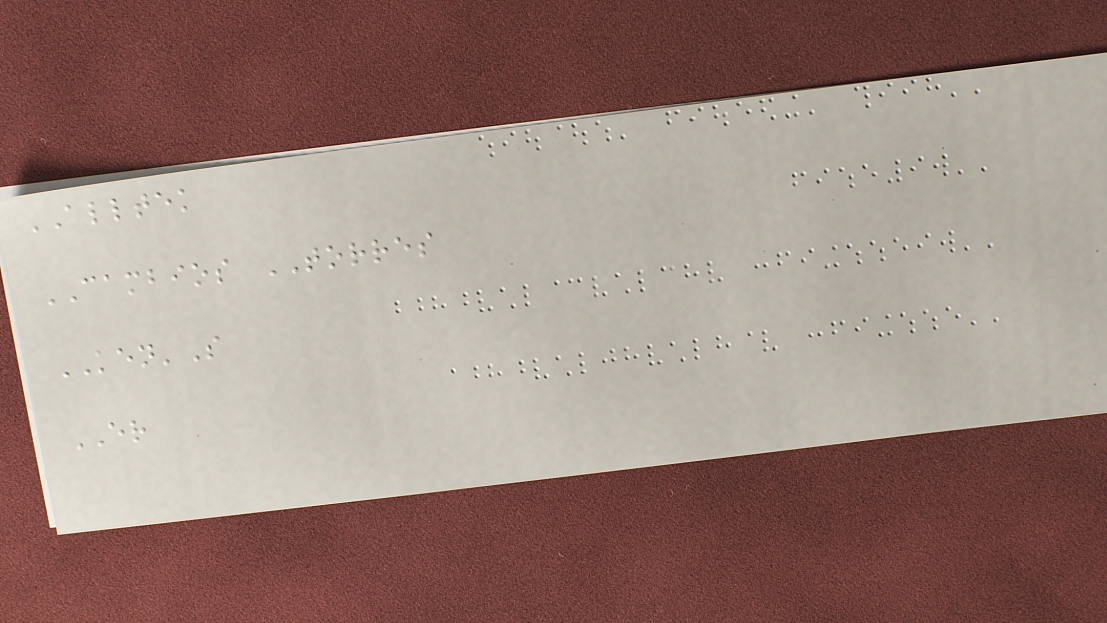ALLTEK
CAMBIOS TORRES
KEN'S
ER
